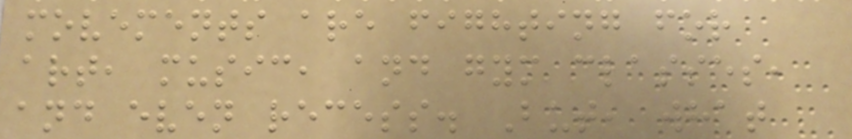movements are fighting for
art, music, and gym classes,
and even recess. But, what
